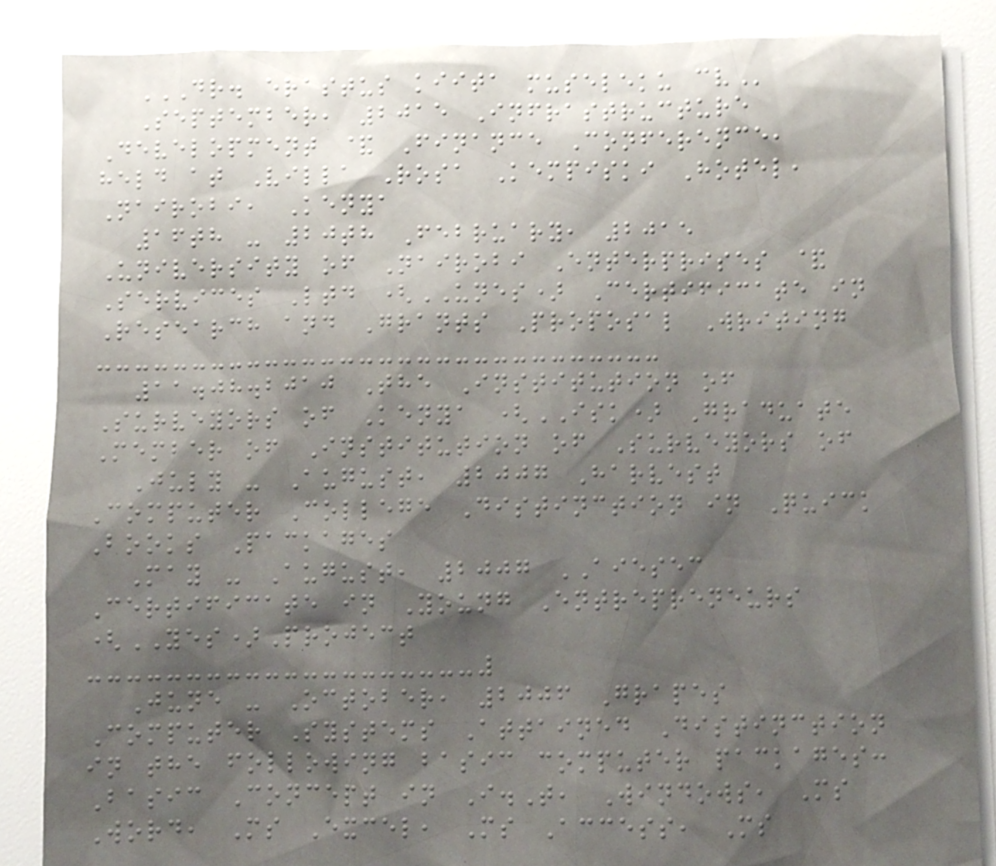DR. ERASTUS KIITA MUSELEKU CV
September, 2015 Infrastructure
Development & Finance Conference,
held at Villa Rosa Kempiski Hotel,
Nairobi, Kenya
16th - 20th February, 2015
University of Nairobi Enterprises &
Services Ltd (UNES) Certificate in
Research and Grants Proposal Writing
11.08.2010 The Institution of
Surveyors of Kenya (ISK) Graduate
Member of Institution of Surveyors of
July - August, 2007 Harvest
Computer College Distinction in Quick
Books Packages
May - August, 2007 AIESEC
Certificate in Young Entrepreneurs
(YES)Project
June - October, 2006 Grapes
Computer Systems Attained Distinction
in the following basic computer packages:
Basic Concept in I.T, Windows, Ms
Word, Ms Excel, Ms Access, Ms
